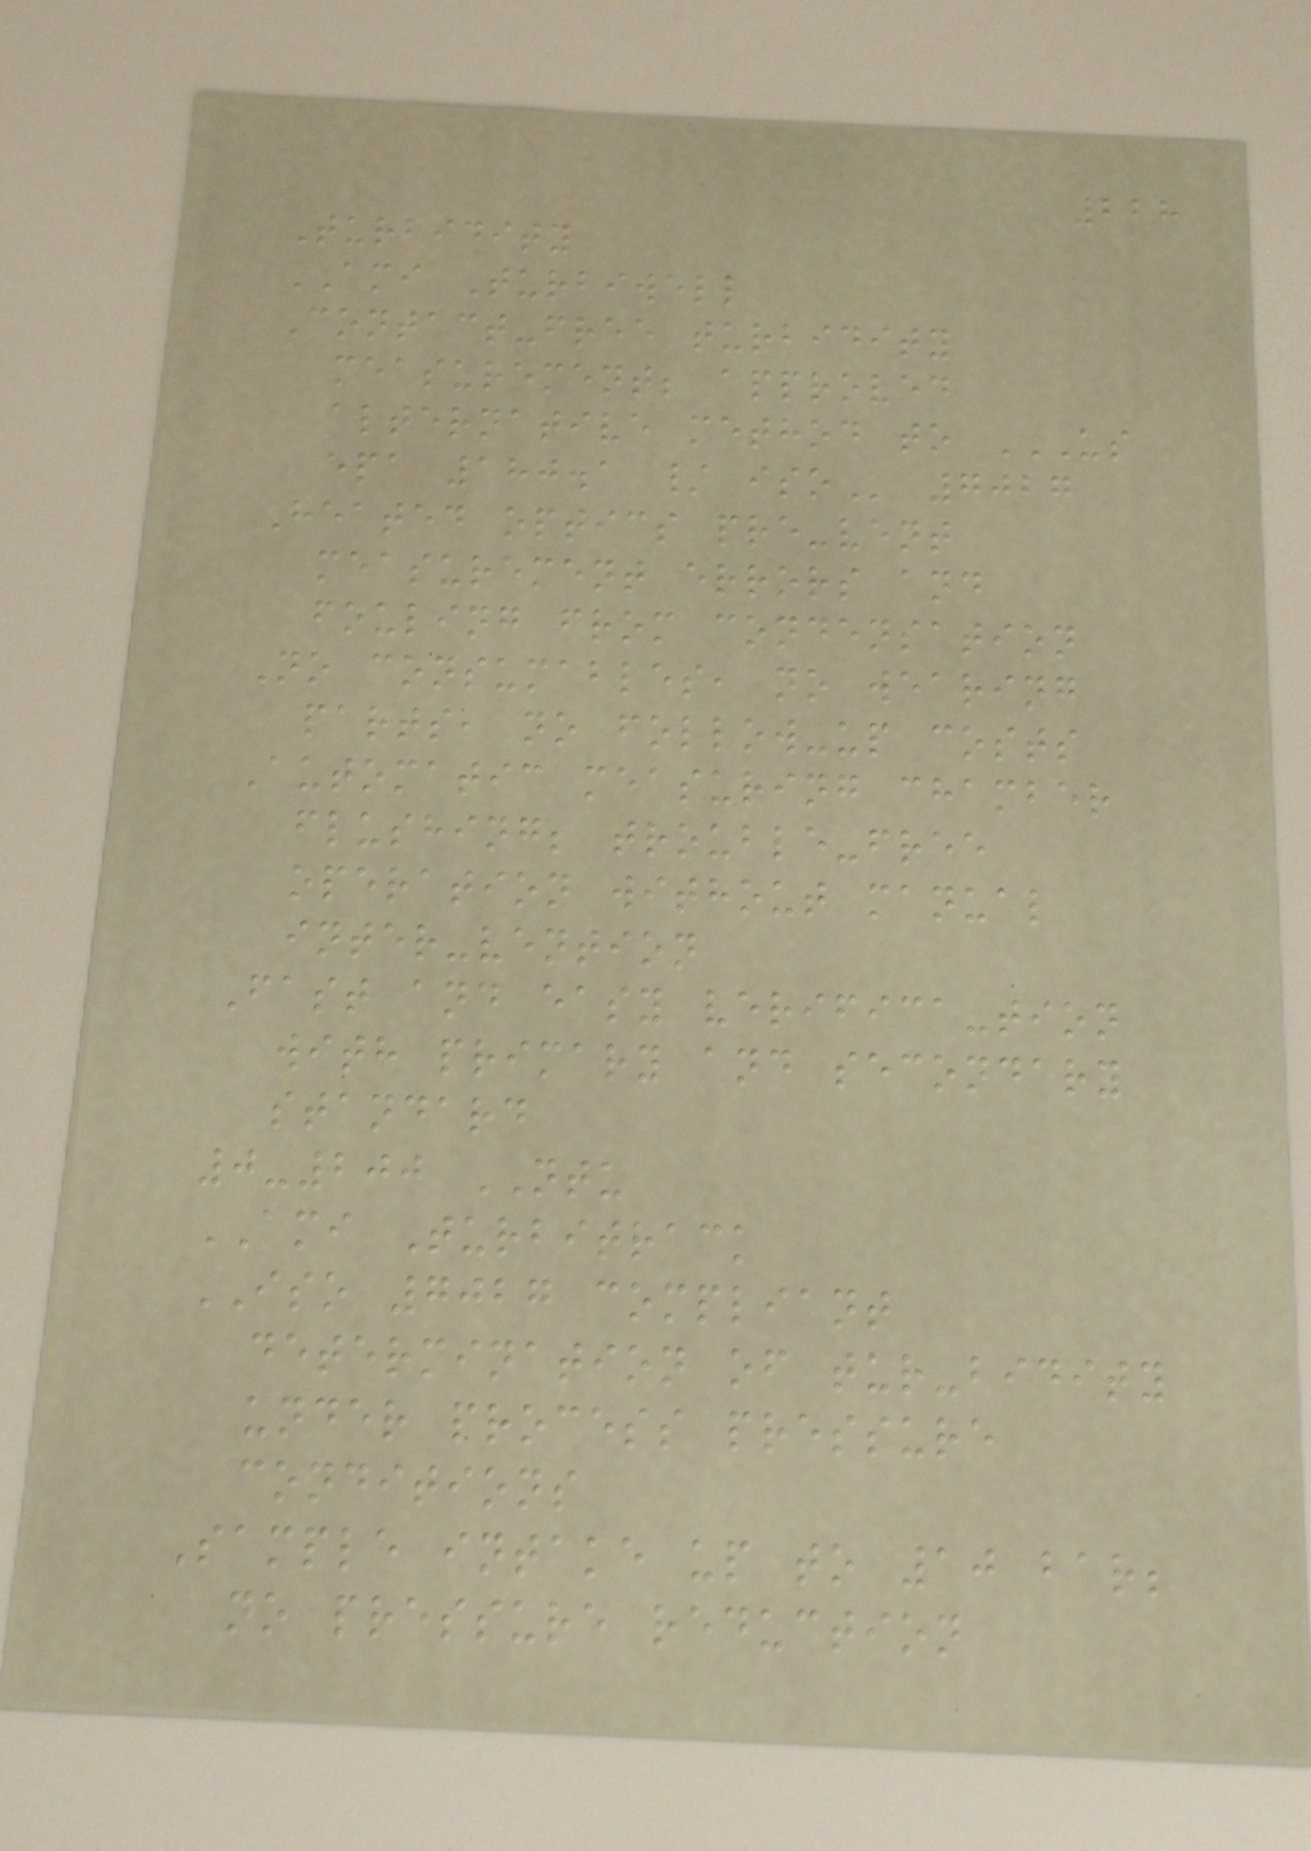228
Turbidity
AMI Turbiwell
Contact-free turbidity
measurement; approved
alternative method to US
EPA 180.1 / ISO 7027
Heated optics pre-vent
measurement errors and
fouling from condensation
No consumables, no wearing
parts, no follow-up costs
Automatic measuring chamber
flushing; trouble-free
operation without manual
inter-vention
Fast and easy verifica-tion
with primary and secondary
standard
0-200 NTU
AMI Turbitrack
ISO 7027 compliant
determination of tur-bidity
under process pressure
conditions
Sample intake up to 10 bar;
no pressure reduction
